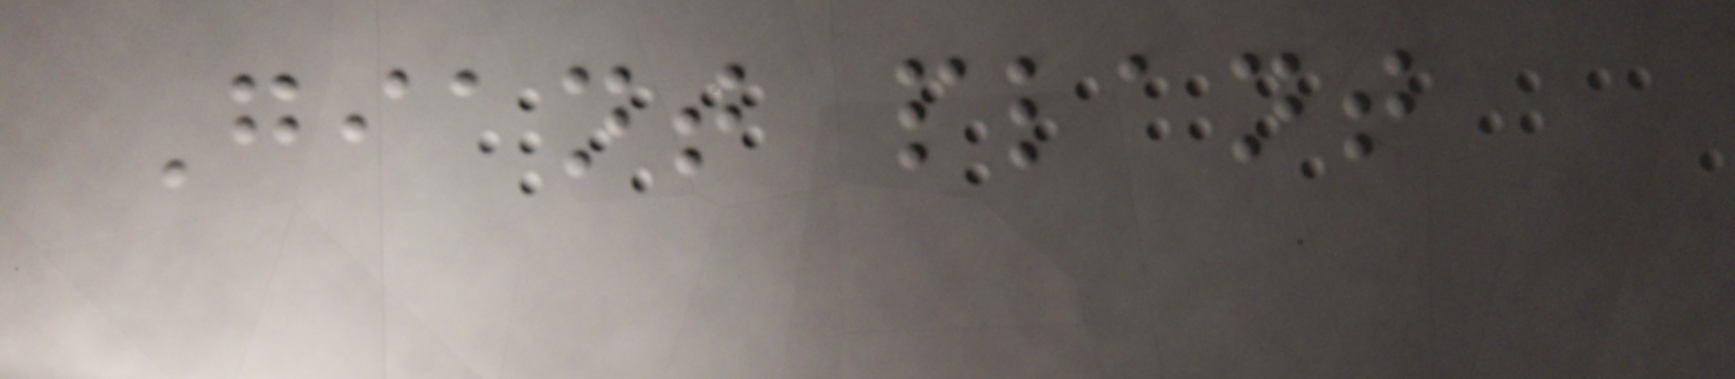Giant plant
